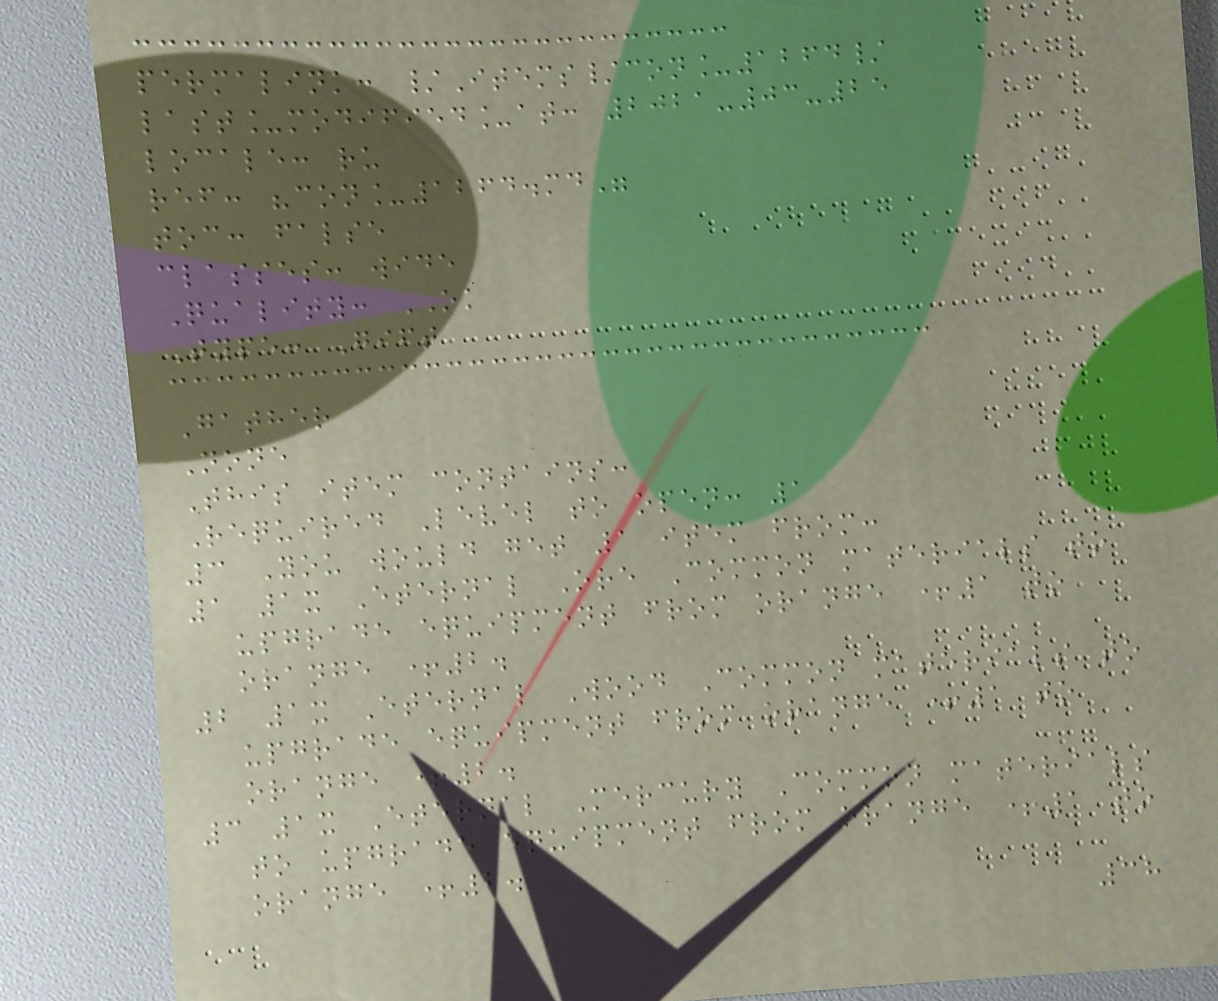permalink: /Items/con_1264/
last_modified_at: 2021-03-25
locale: ru
ref: "con_1264.md"
toc: false
classes: wide
Quality: OK
Type: Gift
Gather
None
This item contains:
Required Level to open: 1
3 You would get 1 item from:
1 1x Eternal Ore Common materials to
upgrade equipment from orange +1 to
orange +2.
2 1x Eternal Wood Common materials to
upgrade equipment from orange +1 to
orange +2.
3 1x Eternal Mercury Common materials
to upgrade equipment from orange +1 to
orange +2.
38
